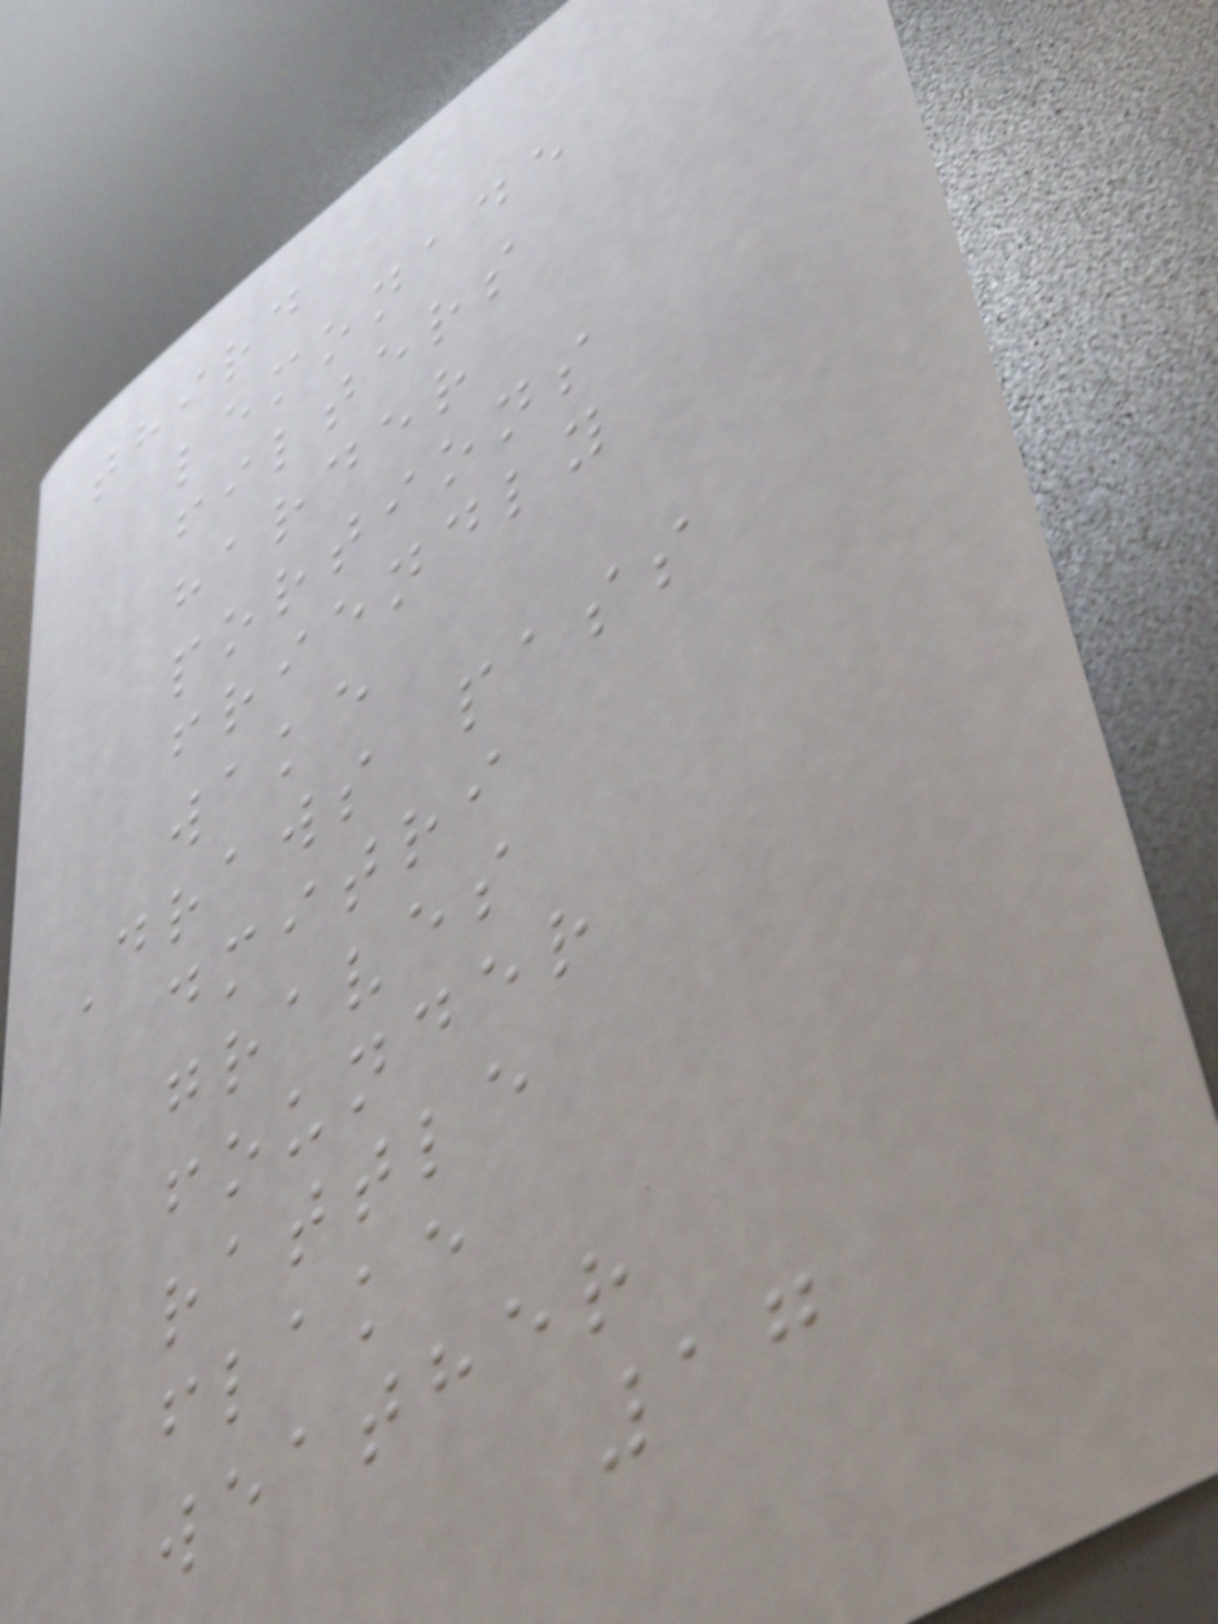third
lemonade
filters
harder
portions
friendly
wake
Draws pass
dmitri
graves
founder
rattle
flake
weather
17
